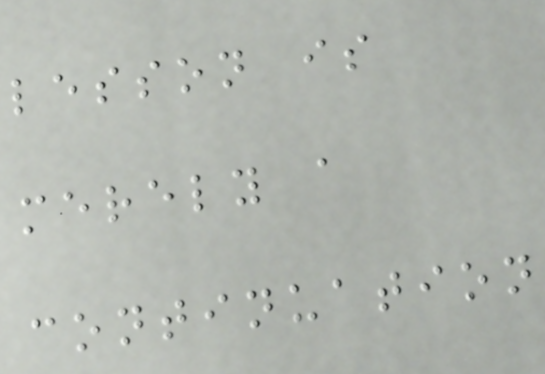lesson is
merely a
continuation
